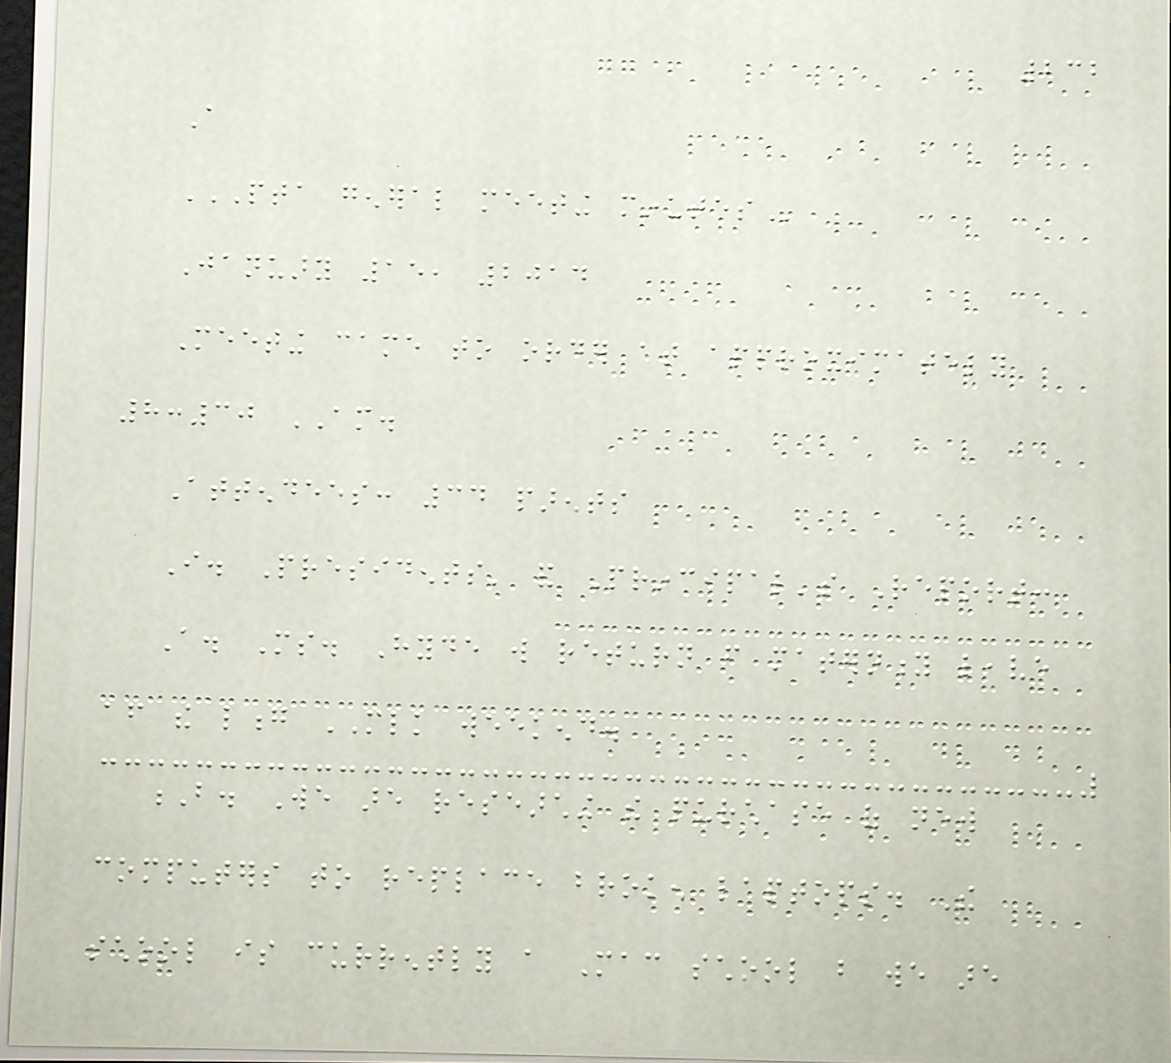232
A
PTA GENERAL MEETING MINUTES
January 15, 2014
Meeting came to order at approximately
8:30 AM.
Attendees: 34 parents
I. Presidents' and Principal's Report:
A. Ms. Hyde will return from maternity leave
after the long MLK weekend.
B. We are researching the purchase of new
computers to replace broken laptops. The
school is currently a Mac school but we are
